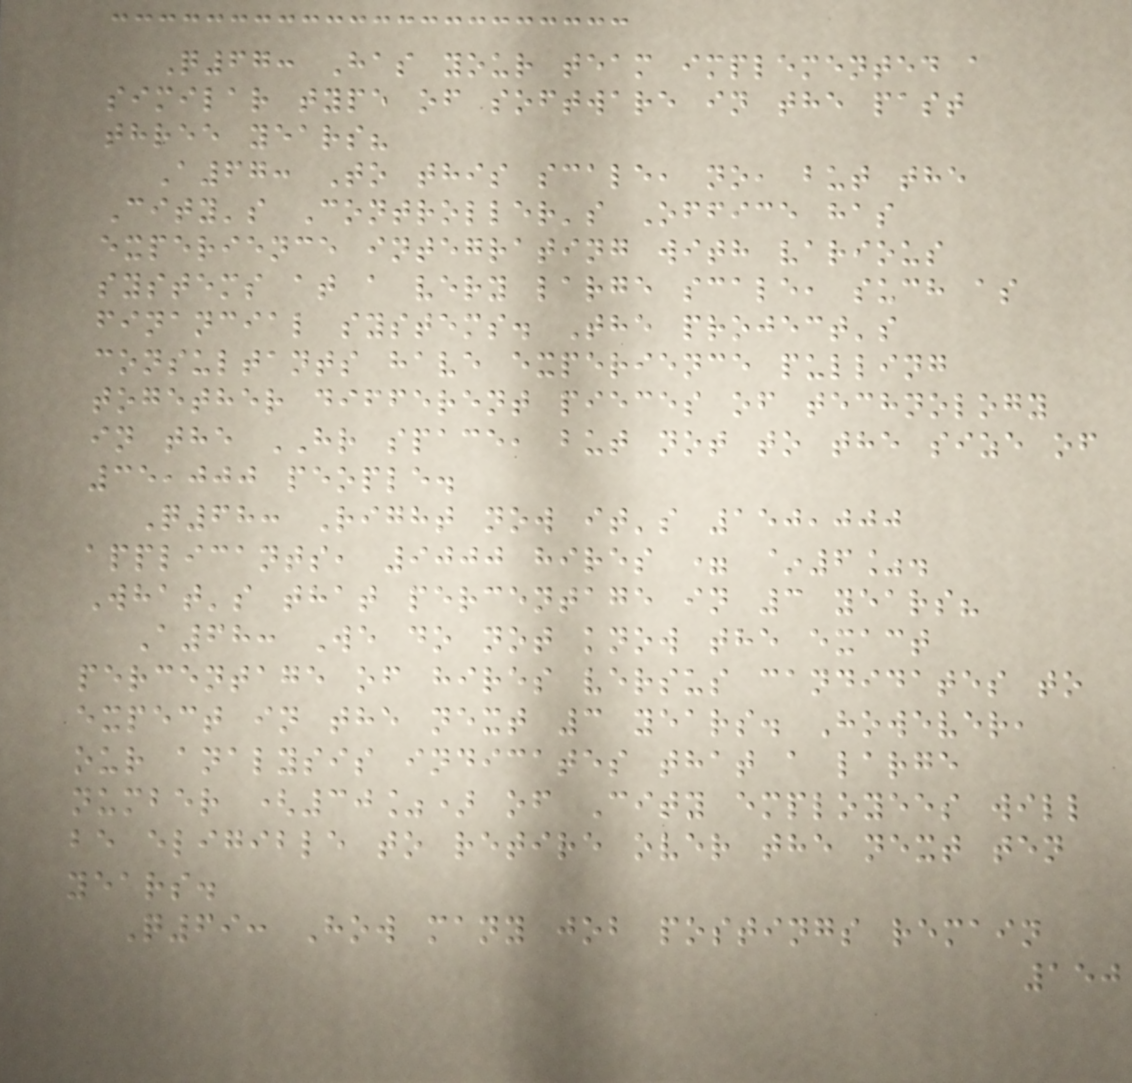Q67: Has your team implemented a
similar type of software in the past
three years?
A67: To this scale, no, but the
City's Controller's Office has
experience integrating with various
systems at a very large scale, such as
financial systems. The project's
consultants have experience pulling
together different pieces of technology
in the HR space, but not to the size of
35,000 people.
Q68: Right now it's 150,000
applicants, 9000 hires = ~6%.
What's that percentage in 3 years?
A68: We do not know the exact
percentage of hires versus candidates to
expect in the next 3 years. However,
our analysis indicates that a large
number (30%) of City employees will
be eligible to retire over the next ten
years.
Q69: How many job postings remain
150
